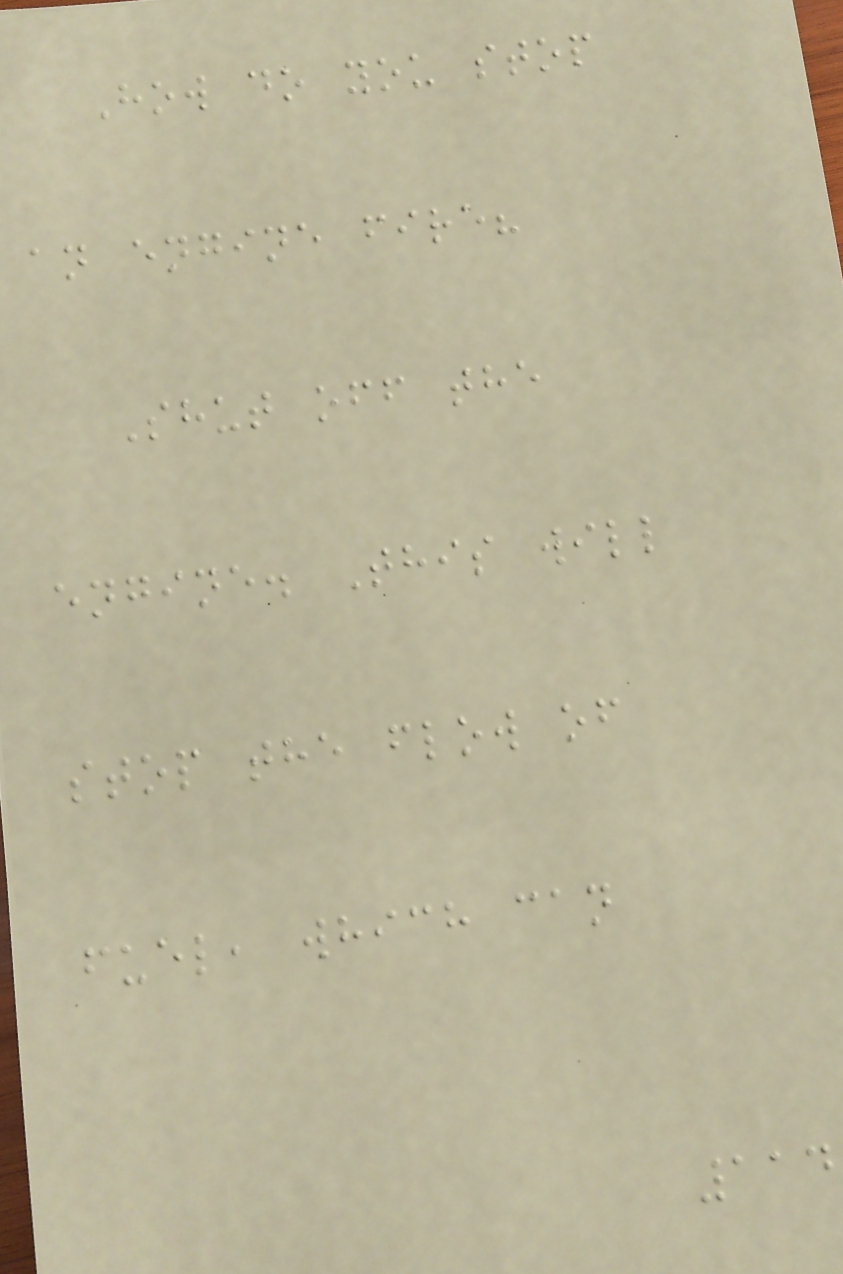How do you stop
an engine fire?
Shut off the
engine. This will
stop the flow of
fuel, which can
114
